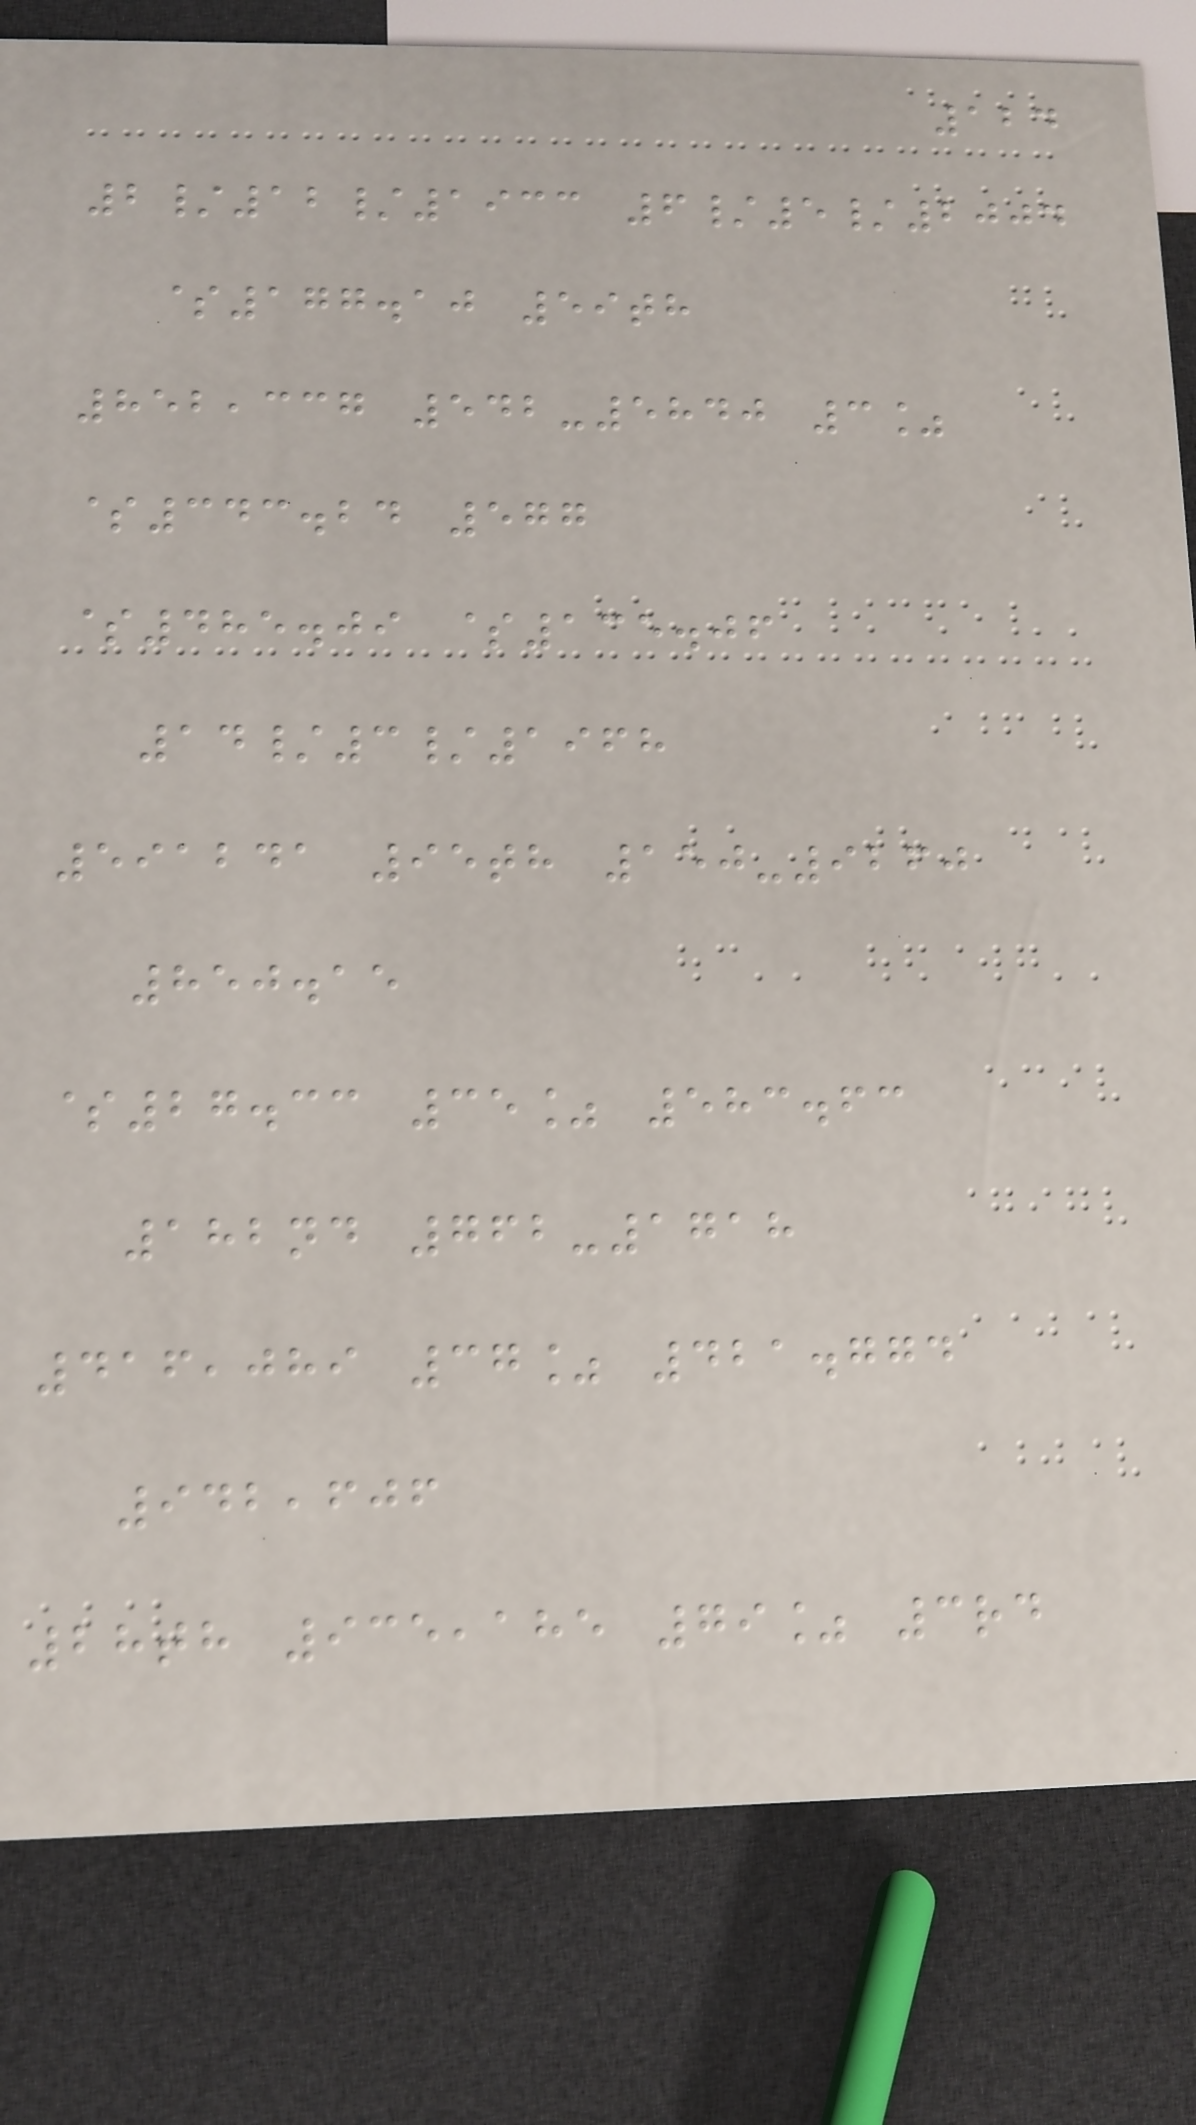124
2/12/1933 6/5/2004
$177.10 59th
852,337 542-5840 3%
$343.24 577
$485.09 $135.06
14/3/1968
591241 95th 150-9260
850.15
$27.33 35% 583.63
182nd 762-1718
416,089 37% 421.774
942,606
28th 935,185 79% 3rd
